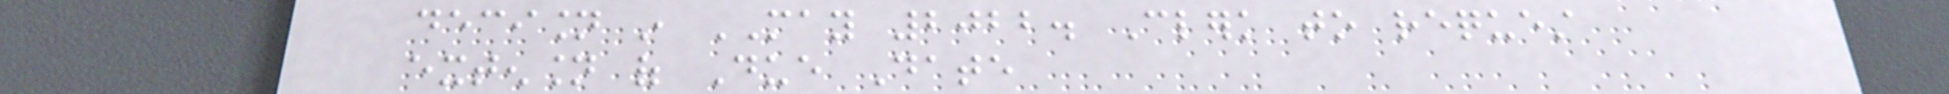decision in MAY 2022. Clerk to request
extension of Due Date
